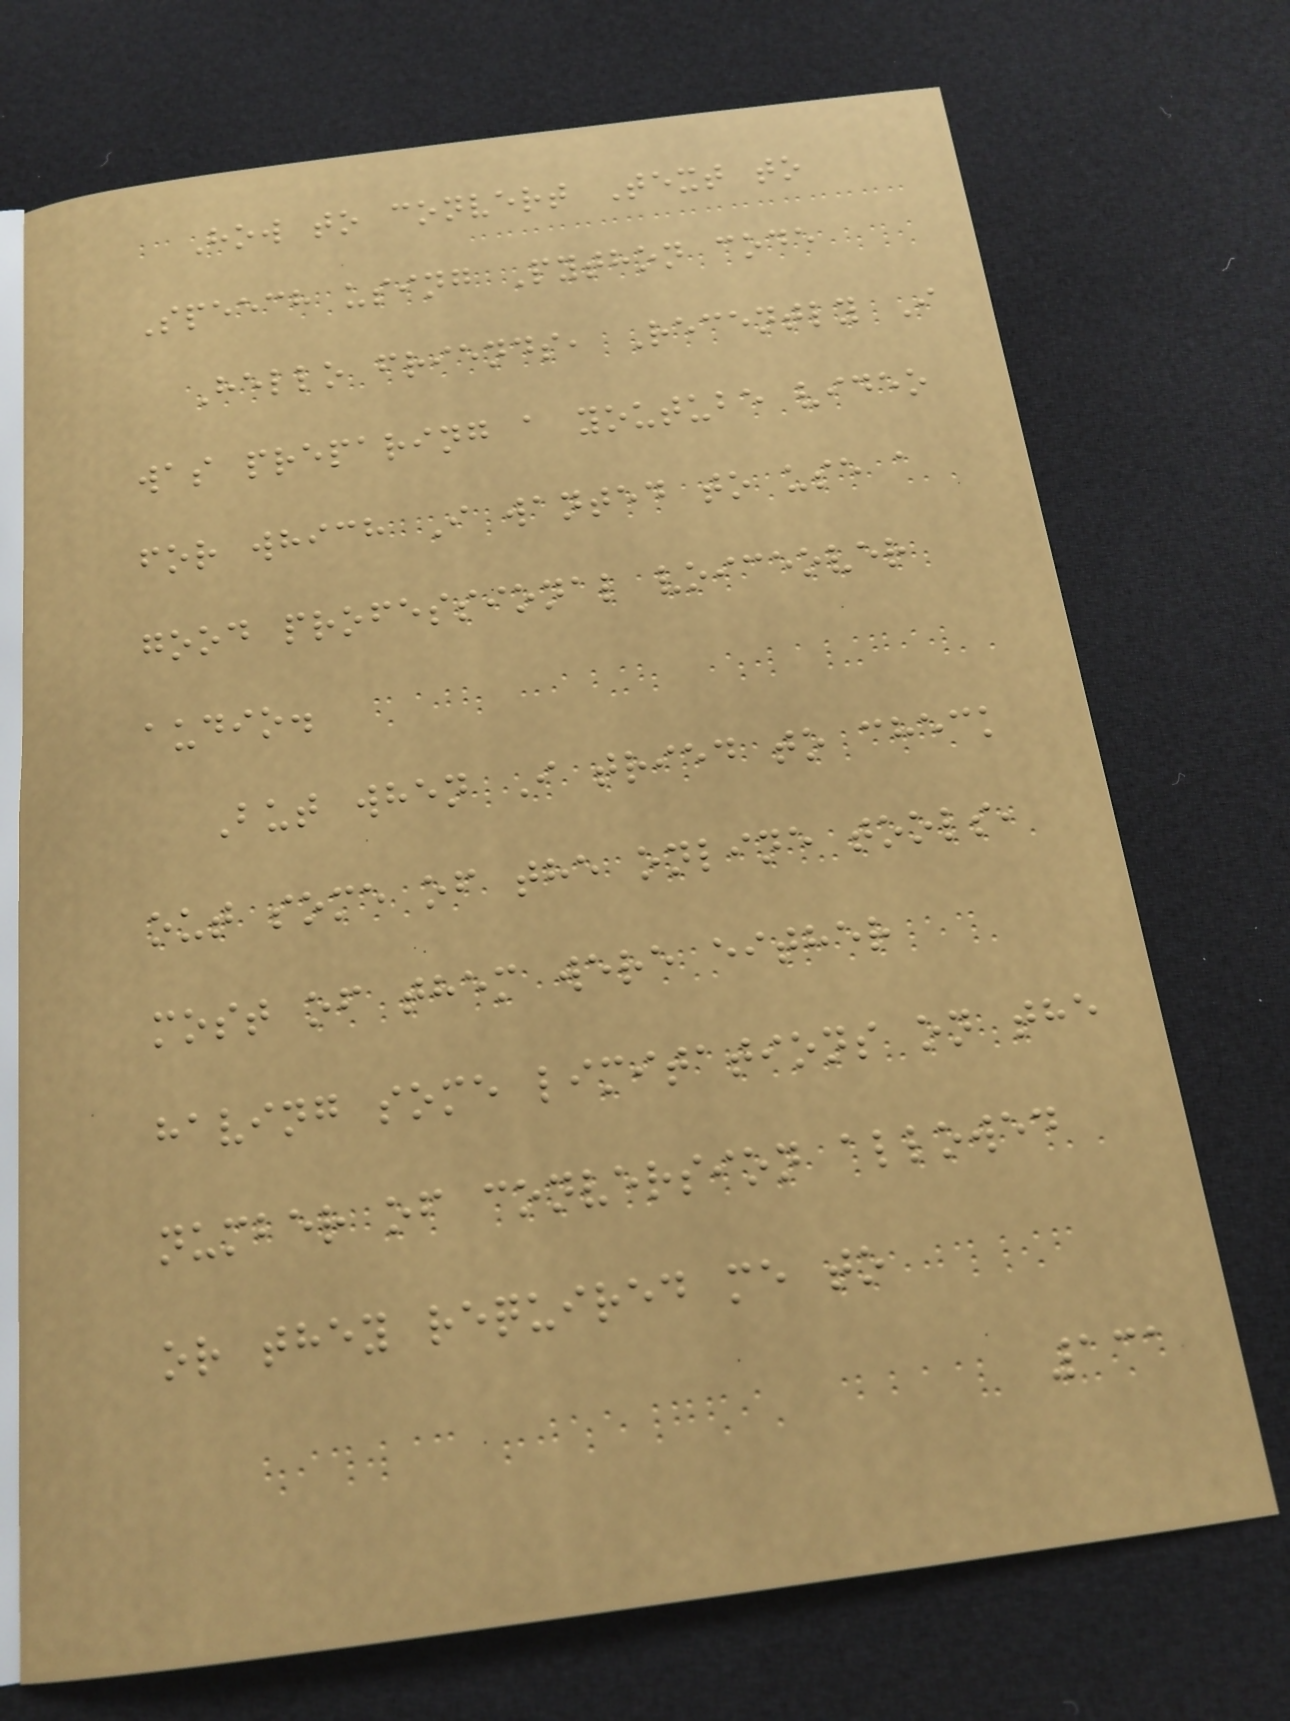How to convert Text to
Speech using Python code
Hello friends, Recently I
was preparing a youtube video
for which I wanted to use a
good professional voiceover
audio.
But when I tried to check
out some of the online tools,
most of them were either
having some limitations on the
number of conversion allowed
or they required me to
131
